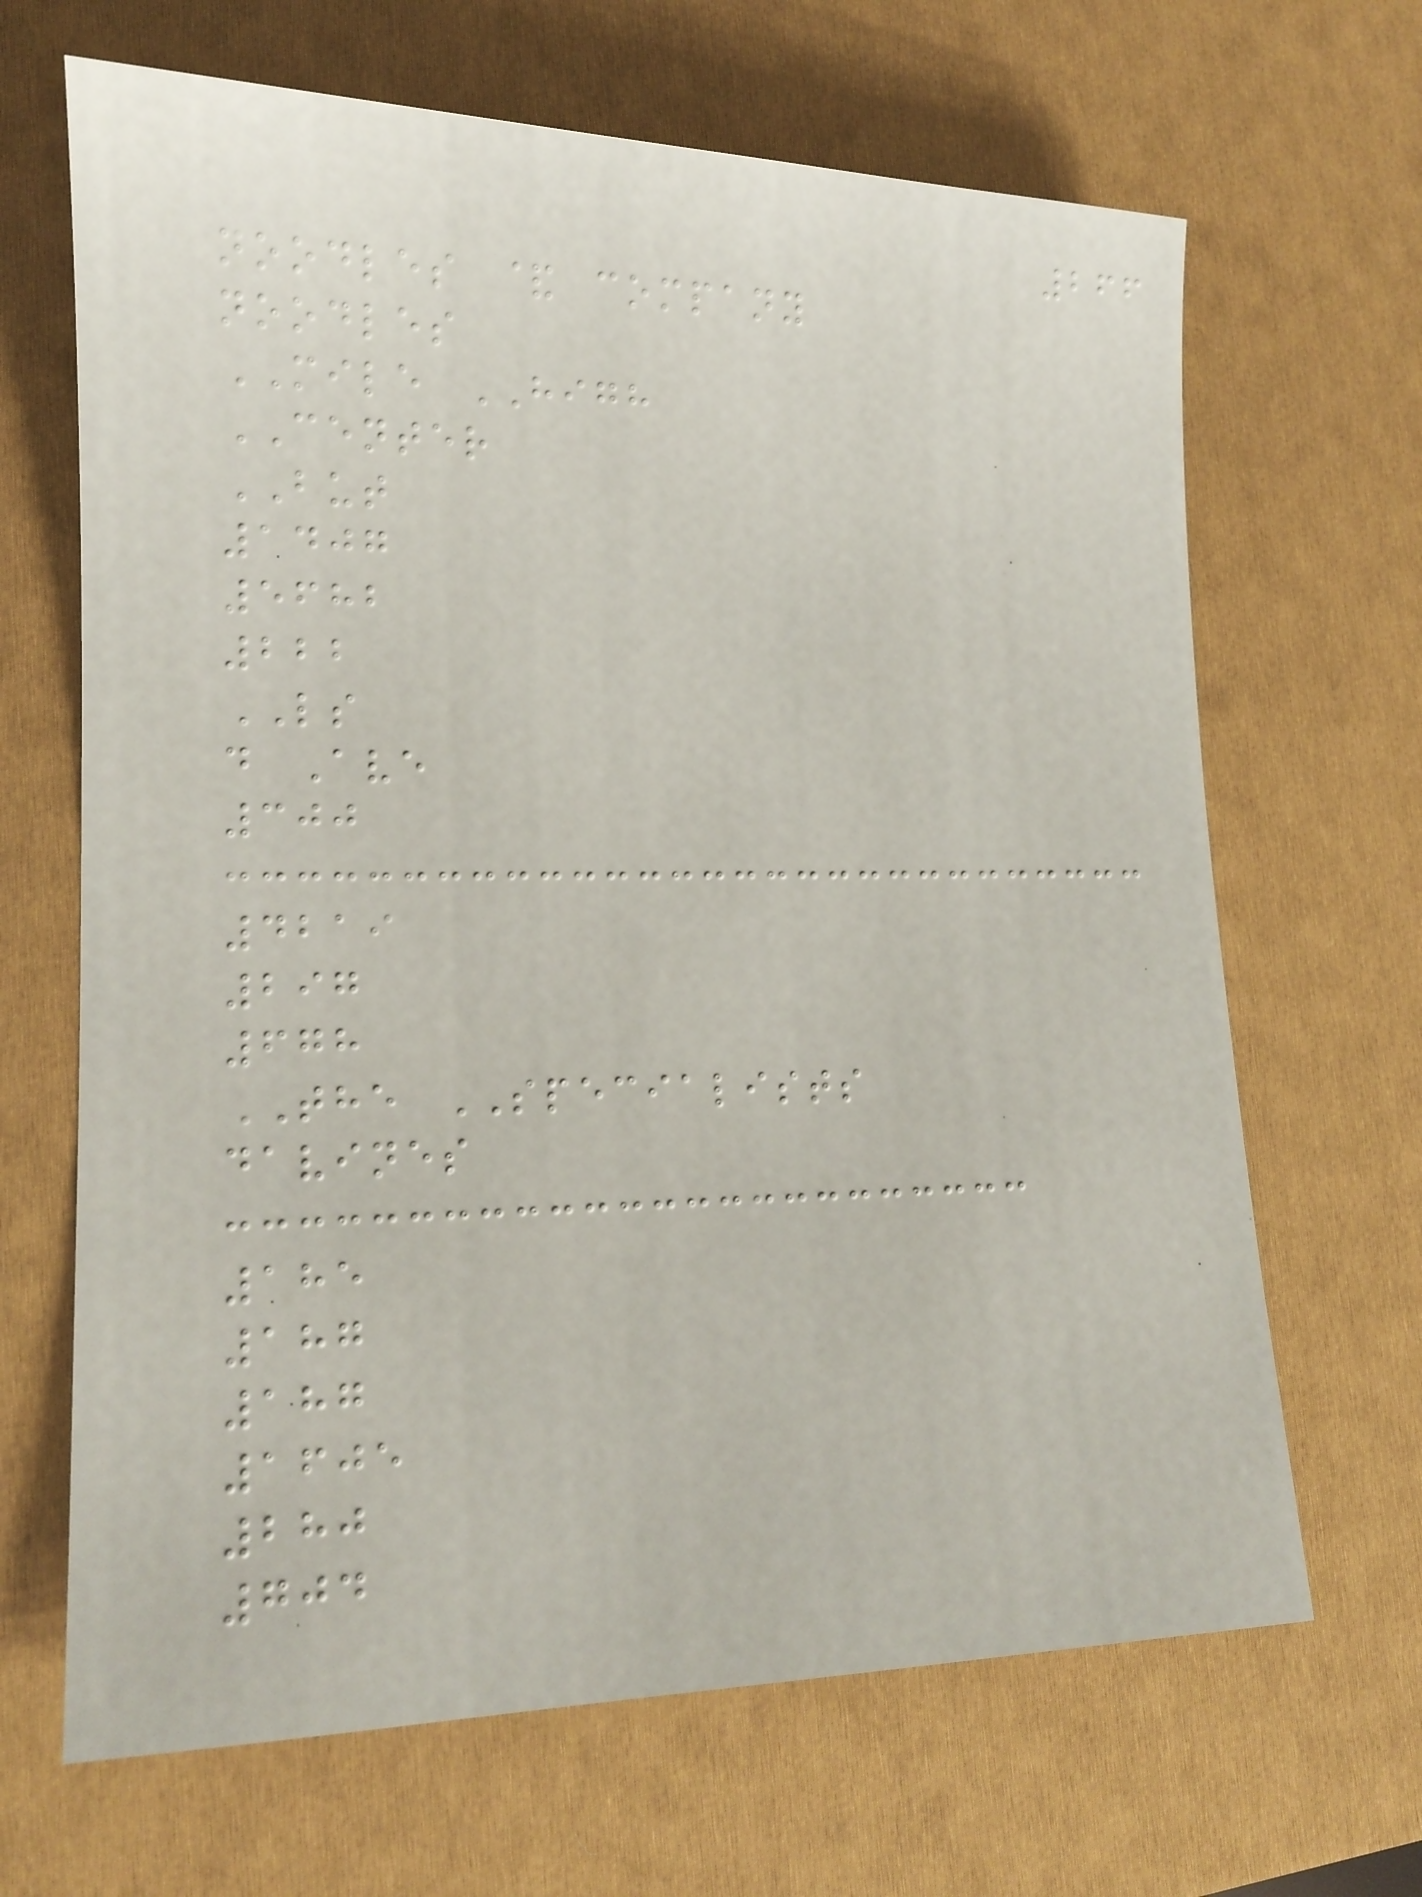266
noodles & company
noodles
MILE HIGH
CENTER
BUT
1407
5682
222
LS
d Ave
300
4219
297
678
THE SPECIALISTS
davines
185
187
187
1605
280
704
